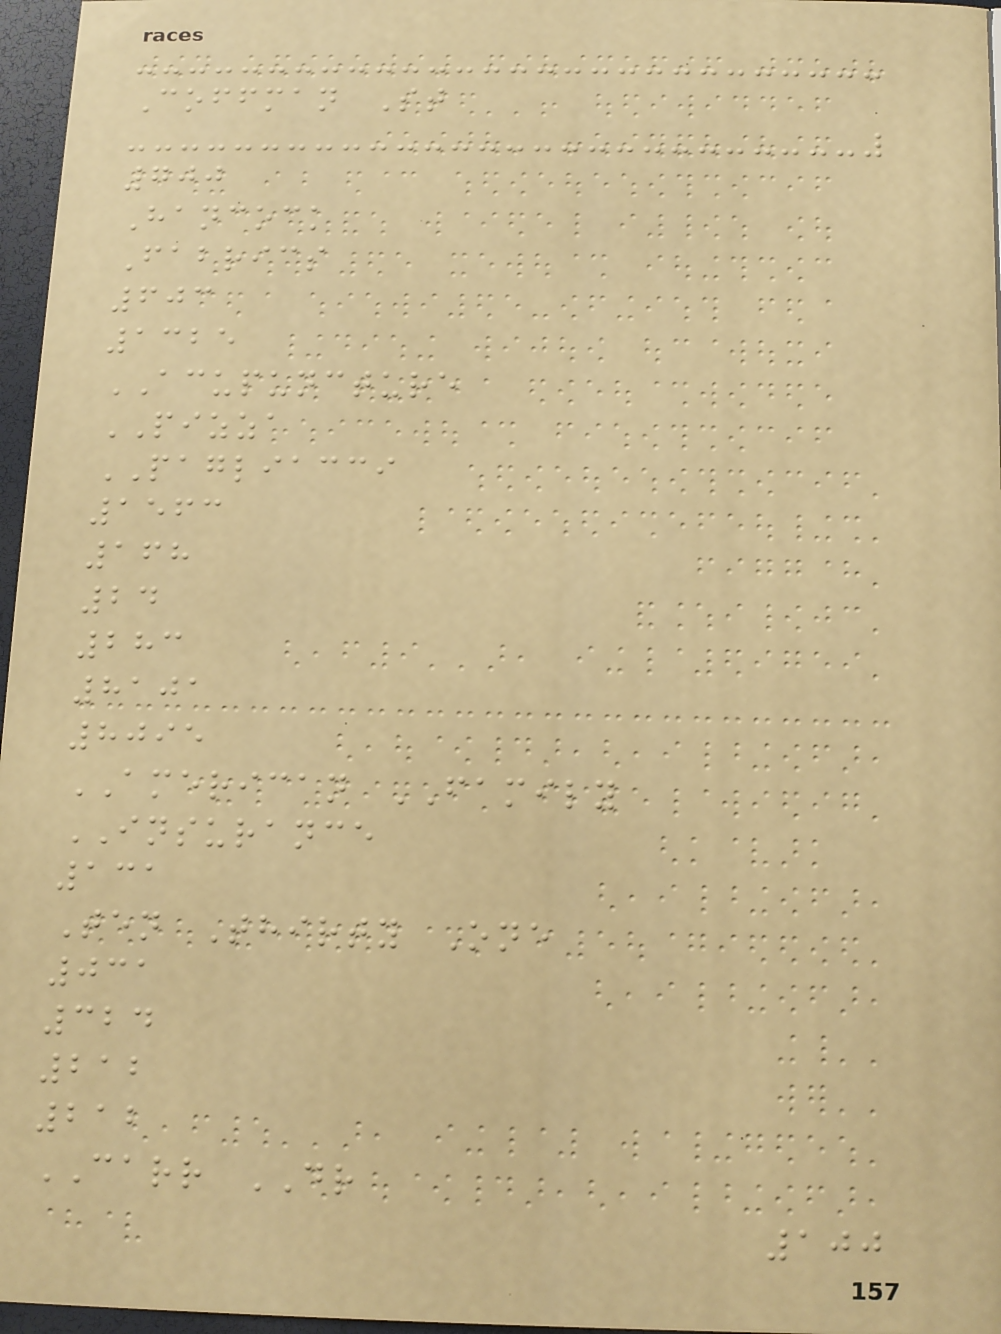Coffman St
700
Hancock
Fabrics
603
1325
ACUPUNCTURE
PIZZA
PAGLIACCI
1563
168
24
283
8101
8095
AMERICAN FAMILY
INSURANCE
131
Ten Thirty One
031
324
212
212
CARR DR
100
